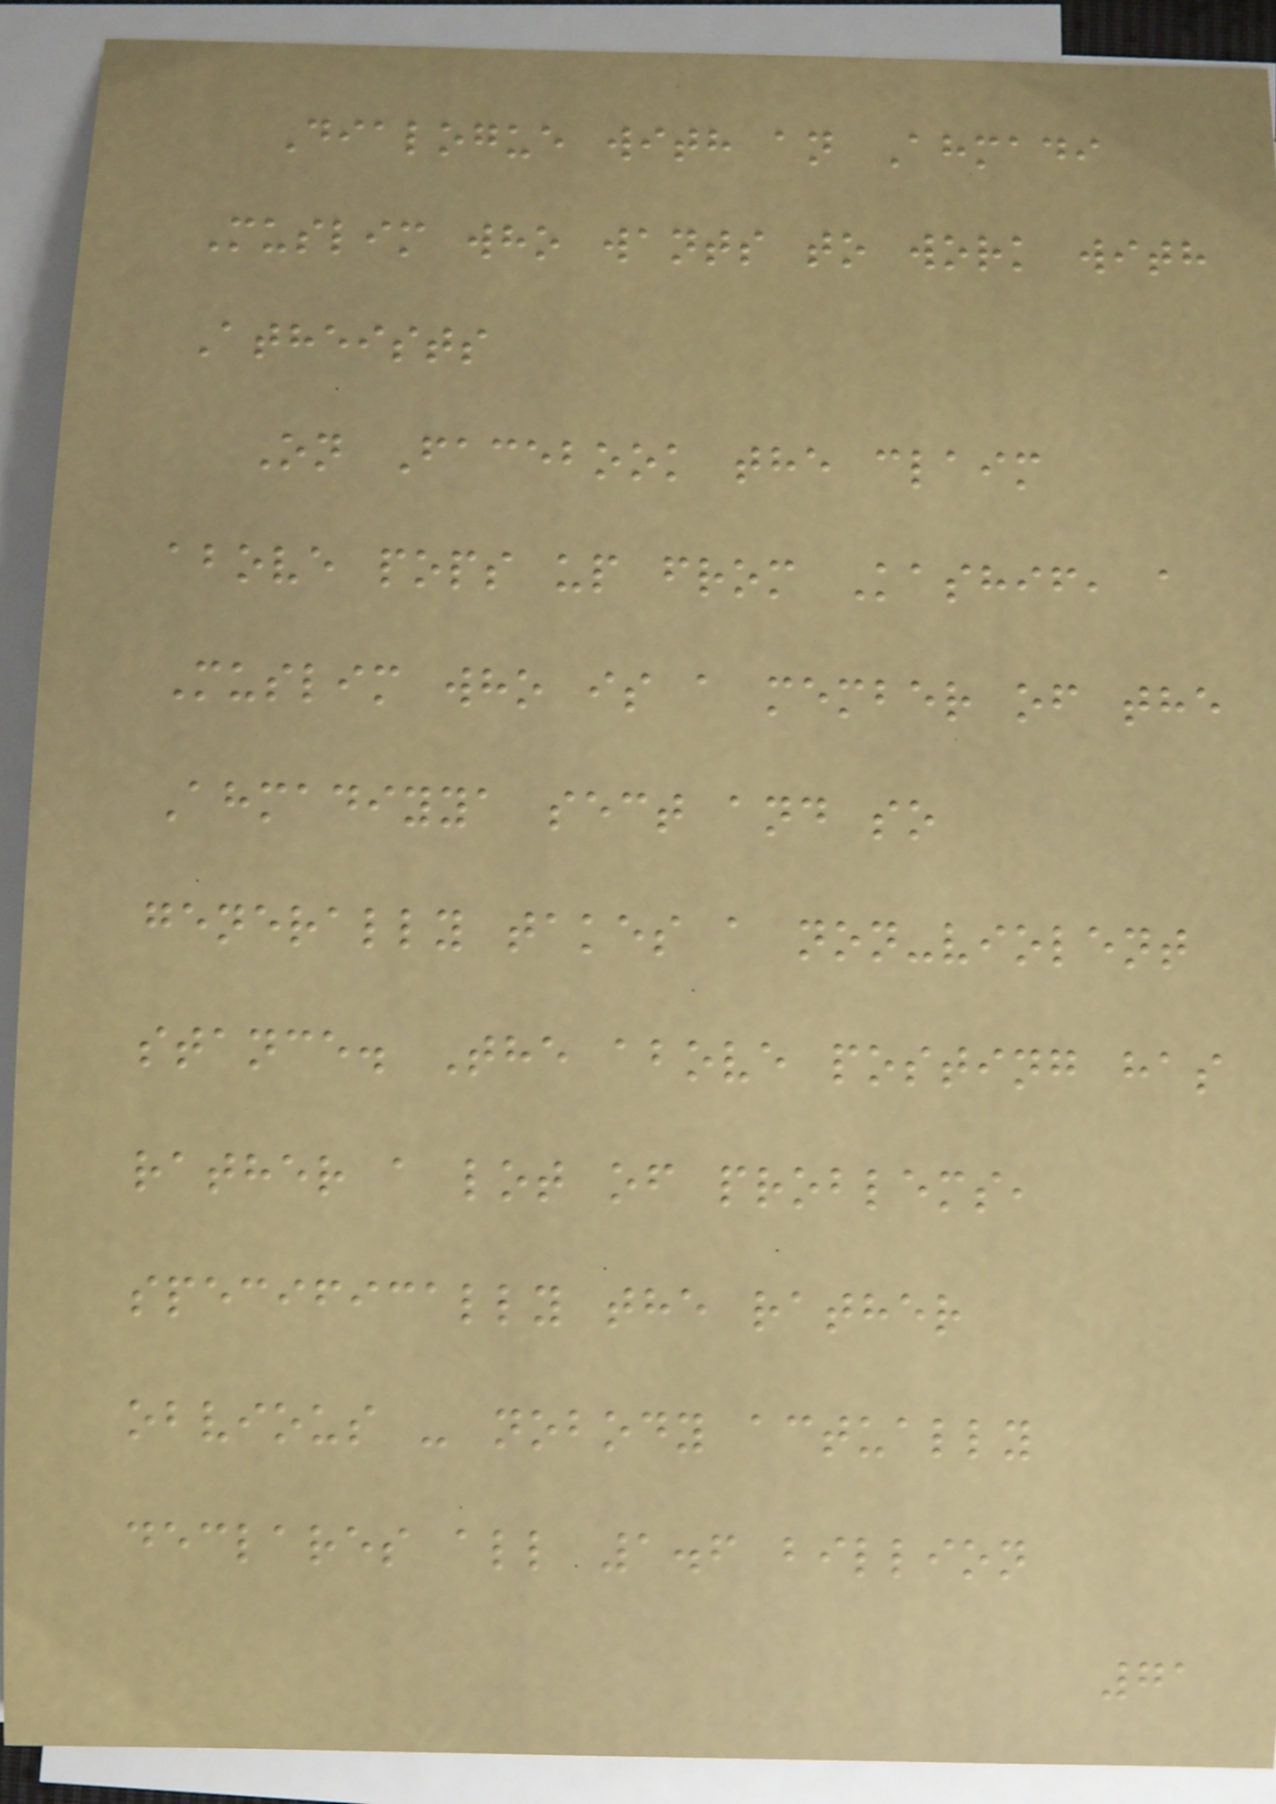Dialogue with an Ahmadi
Muslim who wants to work with
Atheists
On Facebook the claim
above pops up from Kashif, a
Muslim who is a member of the
Ahmadiyya sect and so
generally takes a non-violent
stance. The above posting has
rather a lot of problems,
specifically the rather
obvious - nobody actually
declares all 1.6 billion
71
